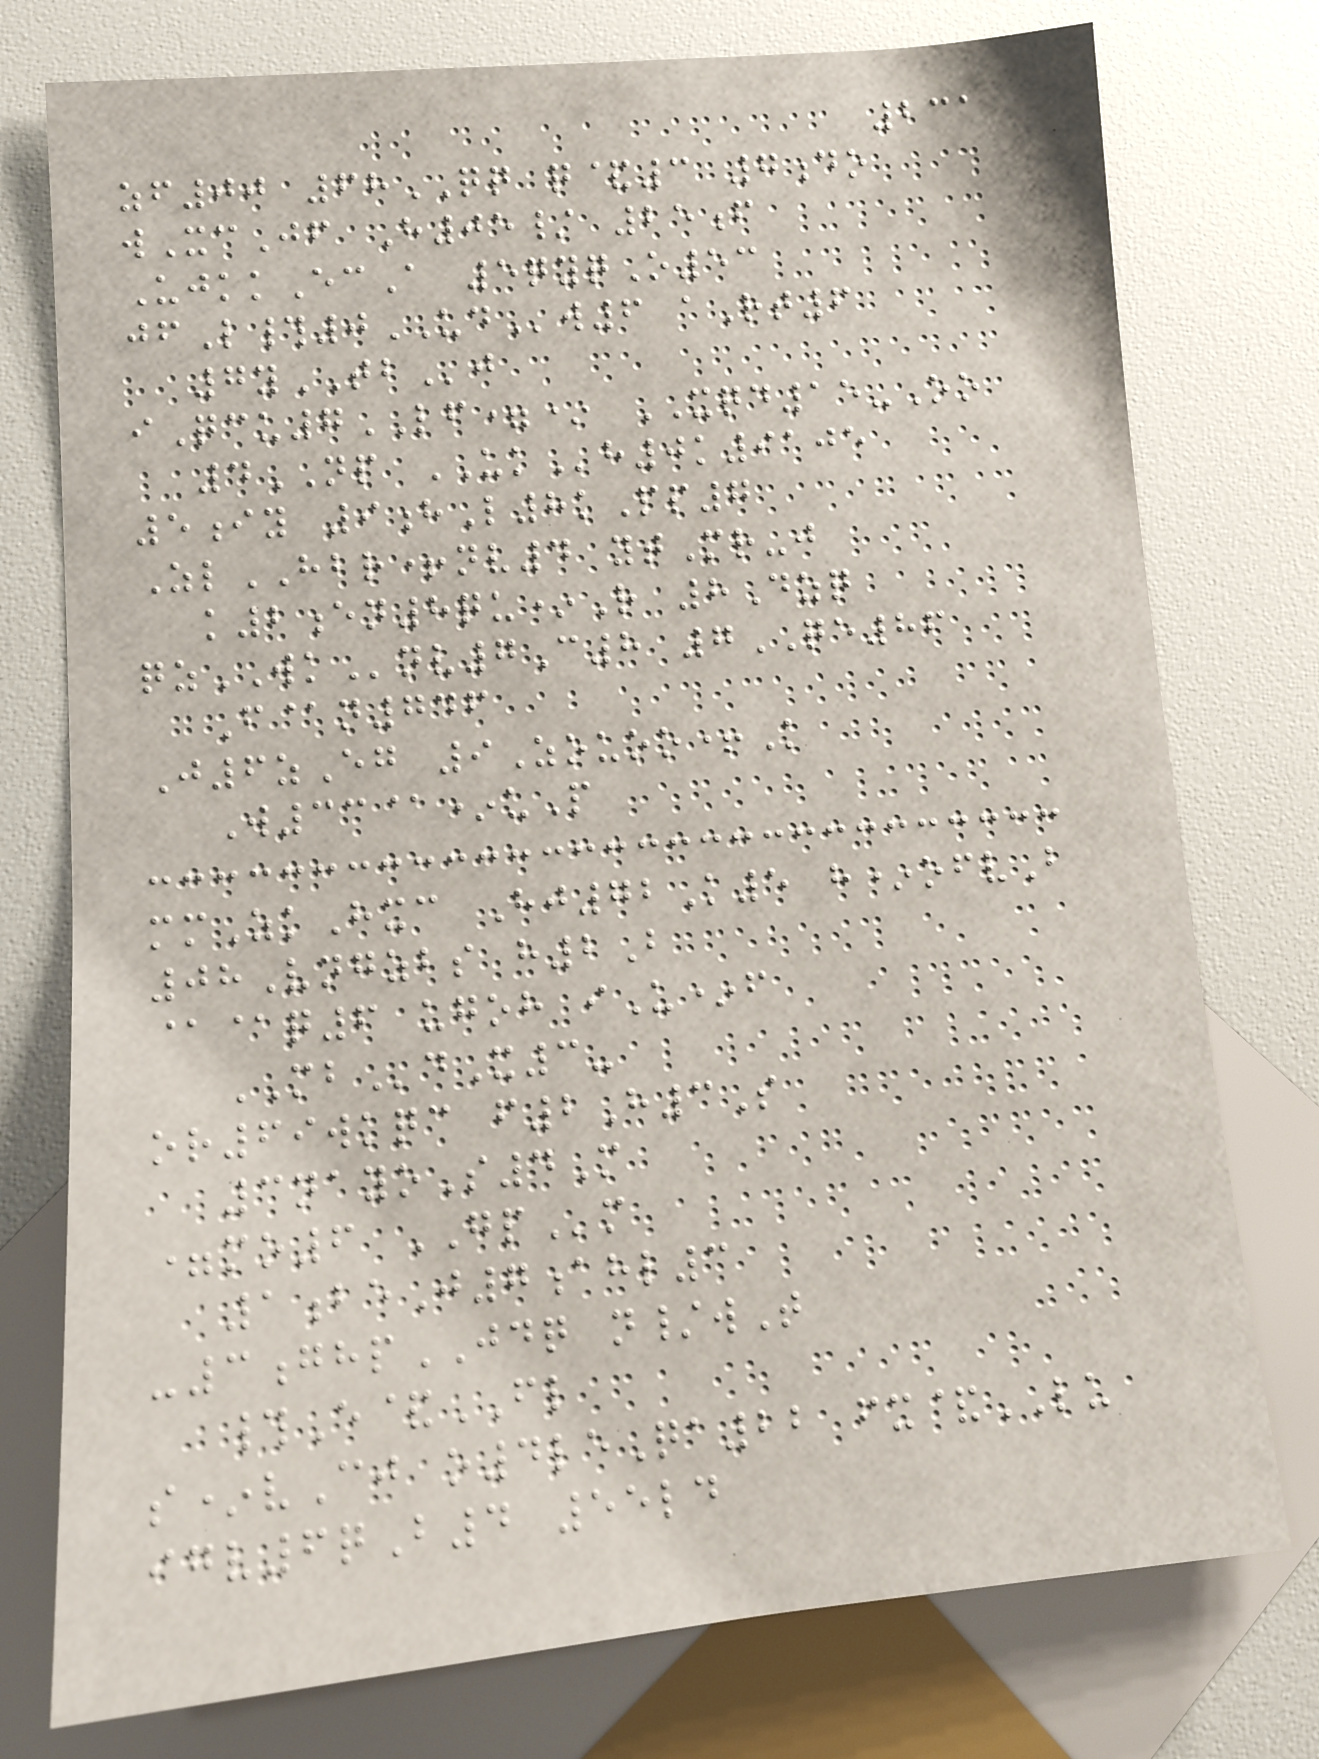231
zf00 68QQ q&3 7do
wXcJf H05/ 25f
UjkkEcA 5qyqO53
jfL#0UDw6 aRt6
7yTBj
iQcu7LF=* XQD15-Oo
4NP UKh0k9105
5iy 9hL8kPp7
ZlHBR+nv4 ytMr-j
k2en8qu*R 8Dzq
qzWKnv7C8 7QE86
F@n746
J6zEg 9Zouoo+K
W33@*uP
mmZkHxc Hj72K5 h*ofvB
08Vngzbs h2B
@@q6 ugoh iU*f
MBdX3-
or69wkqc f2H3S
3nayoS4M
=mo6 GPm
1beJ7ahl3
-3ghpJDQ n/wT
#E&FL
s*vCj o4leQa22 fx&LU
igv6qB4 55ld
